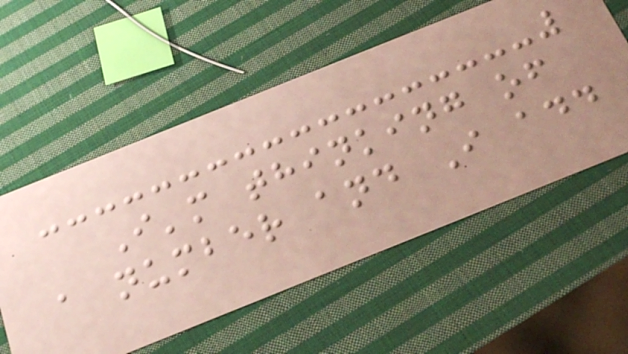I'm thinking of
a number and I add
